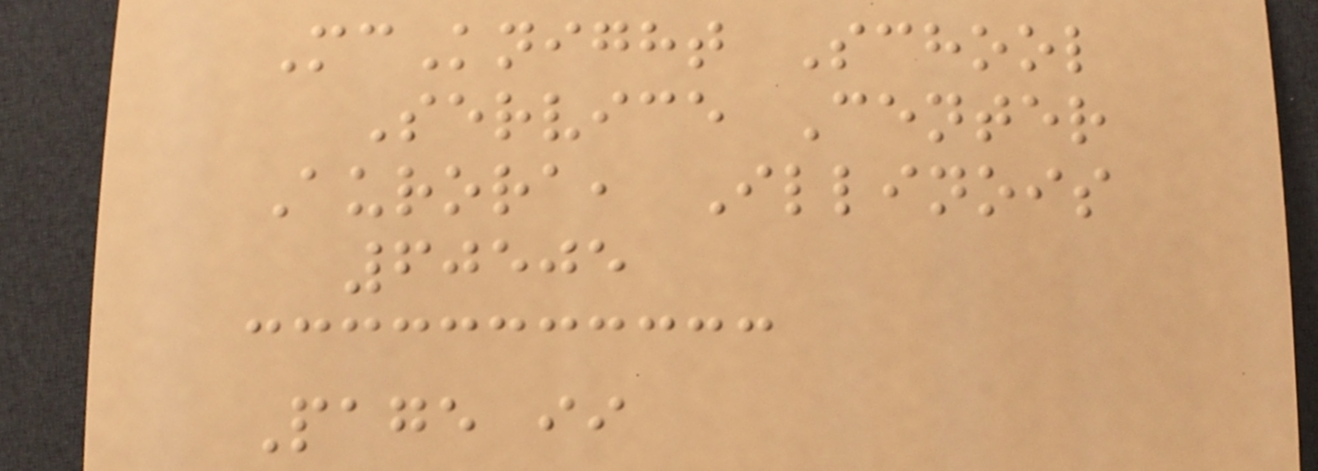McKnight School
Service Center
Aurora, Illinois
60505
Page ii
